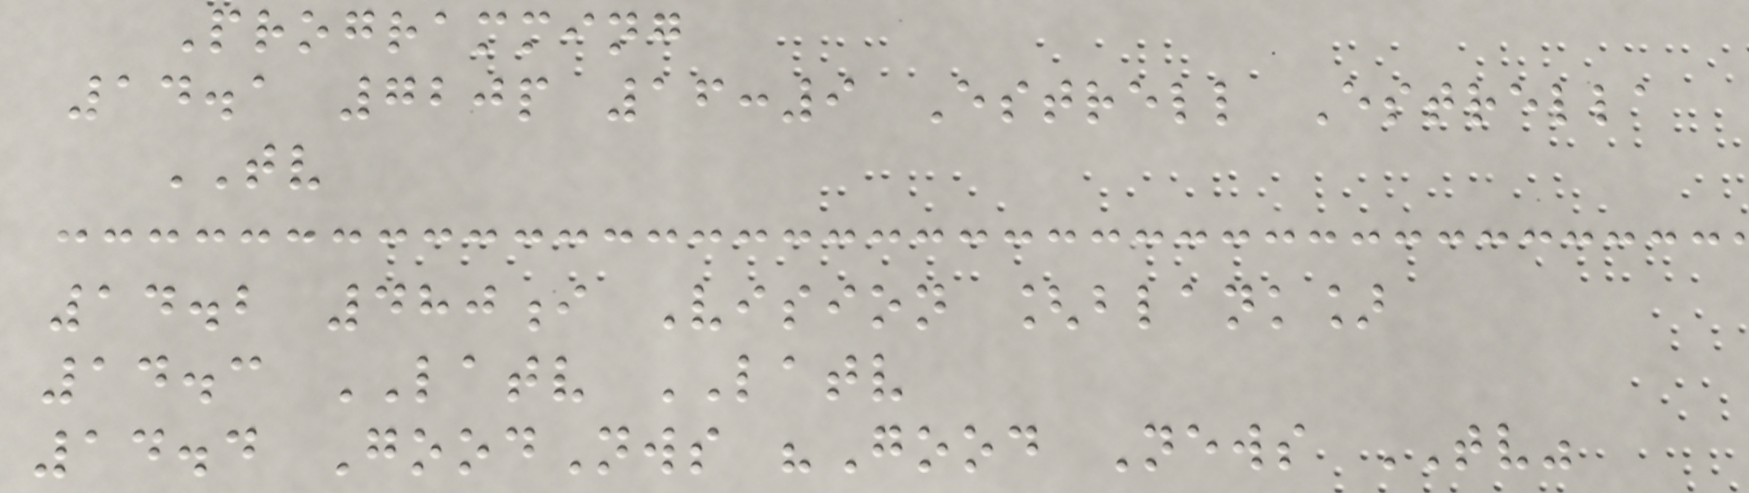Programming
14.1 720p 16:9 Estrell Estrella
TV
14.2 480i Vision [blank]
14.3 LATV LATV
14.4 GoodNws "Good News TV"
